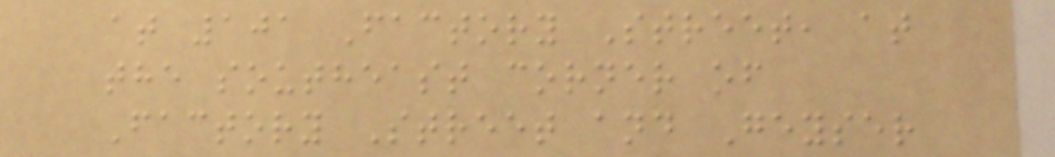at 101 Factory Street, at
the southeast corner of
Factory Street and Geyser
